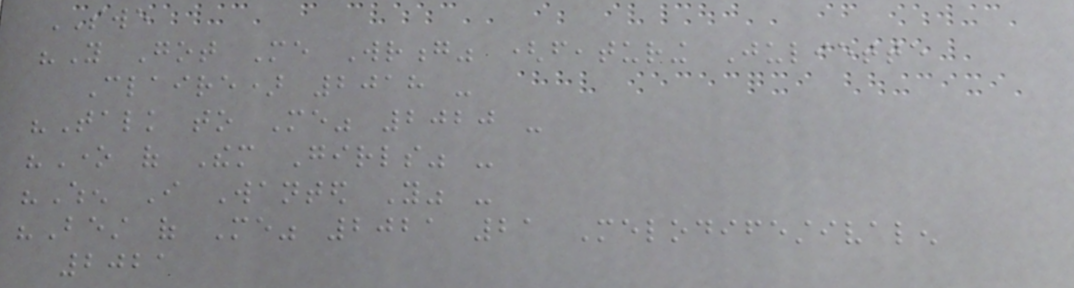SWE
"You Got Me Wrong" (featuring Juliette
Claire) 2018 -
"Talk to Me" 2020 -
"One of Them Girls" -
"When I Wanted You" -
"Best of Me" 2021 21 Melodifestivalen
2021
